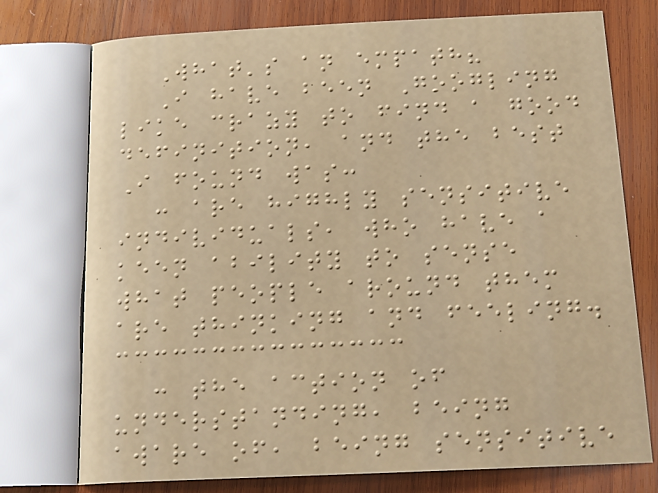What's an empath?
I have been Googling
like crazy to find a good
definition, and the best
I found was:
: are highly sensitive
individuals, who have a
keen ability to sense
what people around them
are thinking and feeling.
: the action of
understanding, being
aware of, being sensitive
